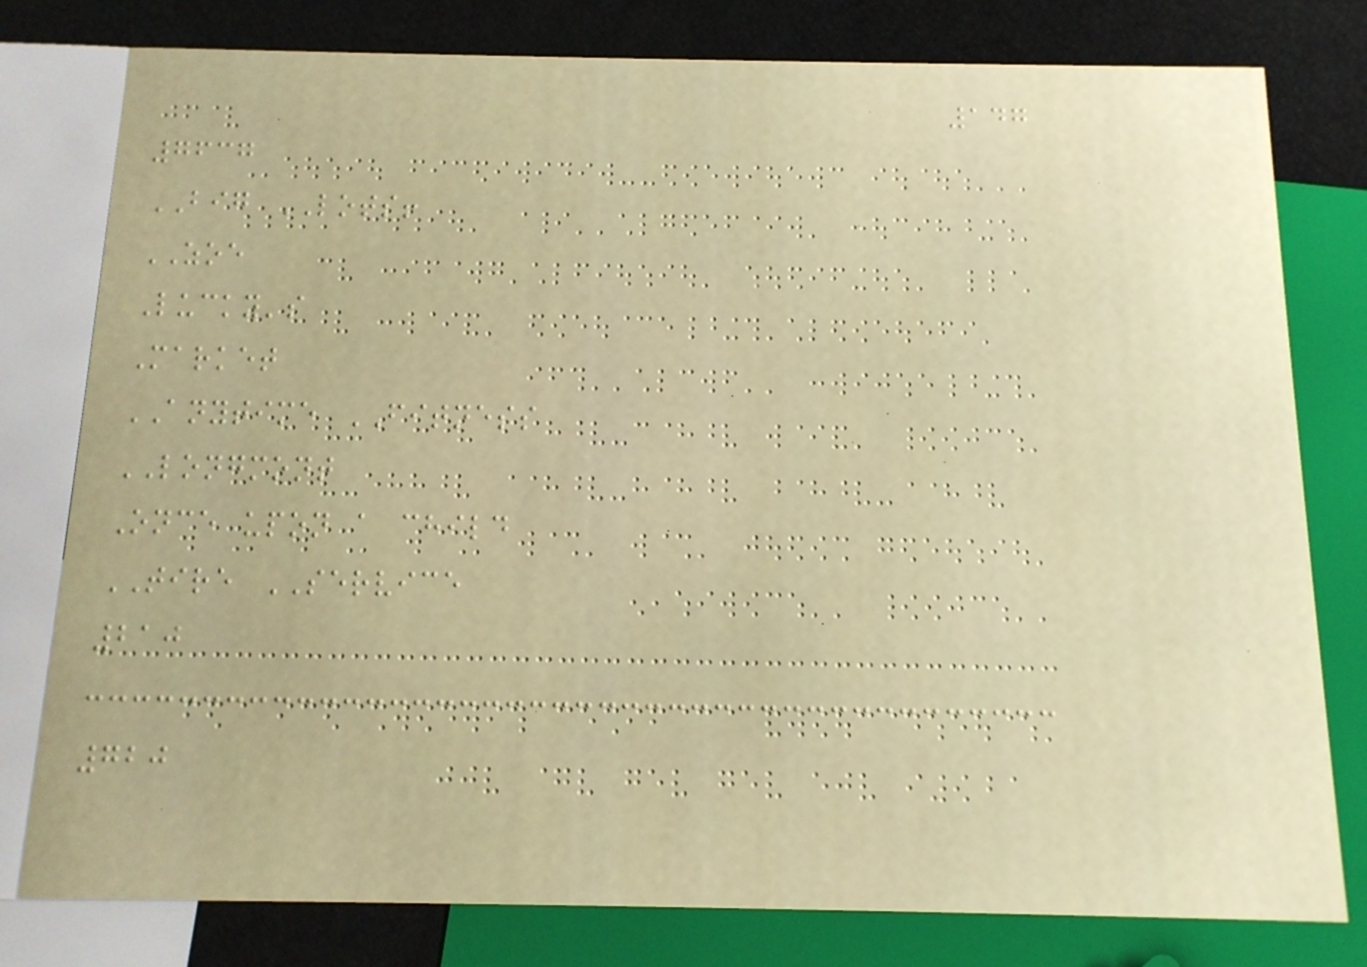147
7637
BIG LOTS!
ZOE
Lucky's
Market
ANYTIME FITNESS
LONGMONT
Once upon a child
TIRE SERVICE
210
720
